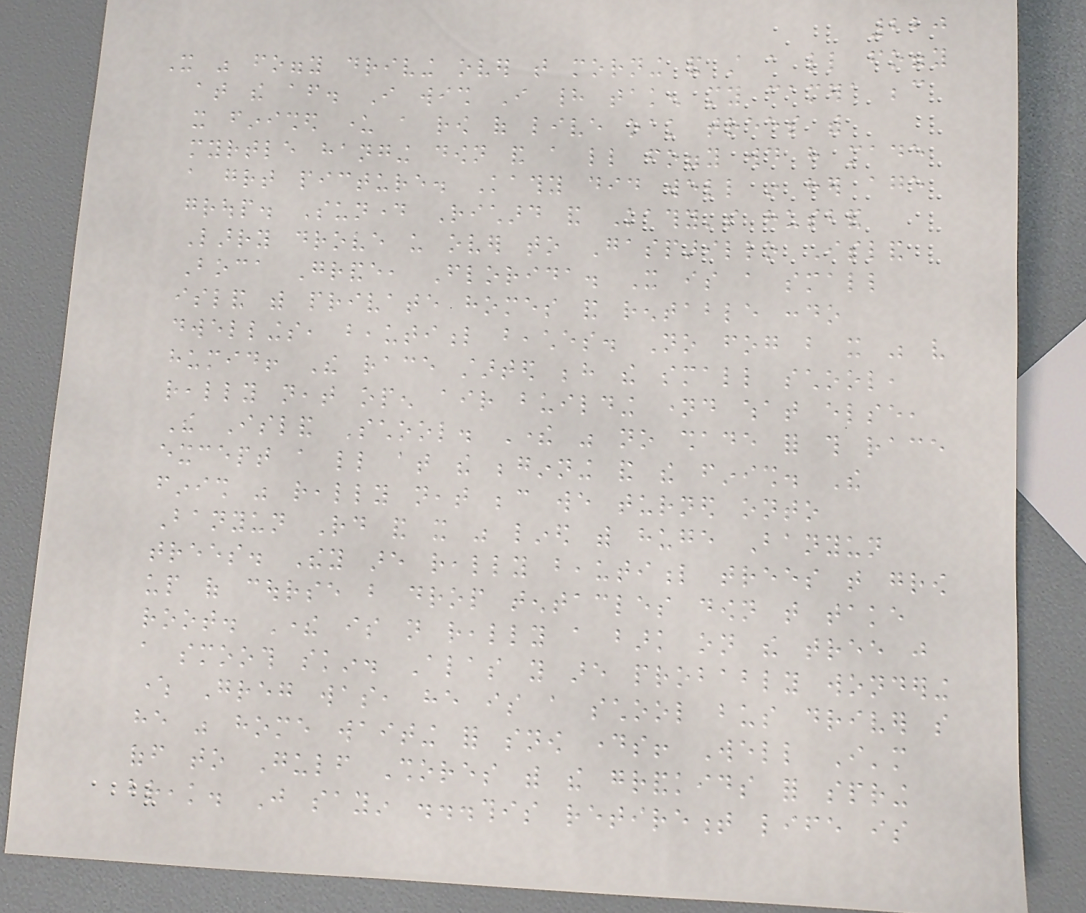220
It was foggy driving over that morning and still a little foggy
at the after. I wish I had taken my camera because
it finished under a row of live oak trees with
myrtle hanging down and a little foggy would have made
a great picture. Kathy did well in her age
group. Sunday Richard and Kathy's husband
Larry drove us over to Gasparillo Island
Boca Grande, Florida. It is a small
island with private homes and rentable condo
dwellings, beautiful beaches. No fog but it was very
humid! The race started behind the small school,
really neat open air building named what else,
The Island School. There was no shade for this race
except a little at the beginning and the finish. The
finish was really neat because we turned onto
Banyun Rd and it was lined with huge Banyun
trees. They are really beautiful trees that grow
up of course but drop tentacles down that take
root. There is not really a bark on the tree just
a smooth skin. Alas you are probably wondering
where Greg was, he is a school bus driver so
he was home waiting for snow days! Well I'm
off to Gulf Shores with the grandkids for spring
break. Just sayin ...this retirement life is
